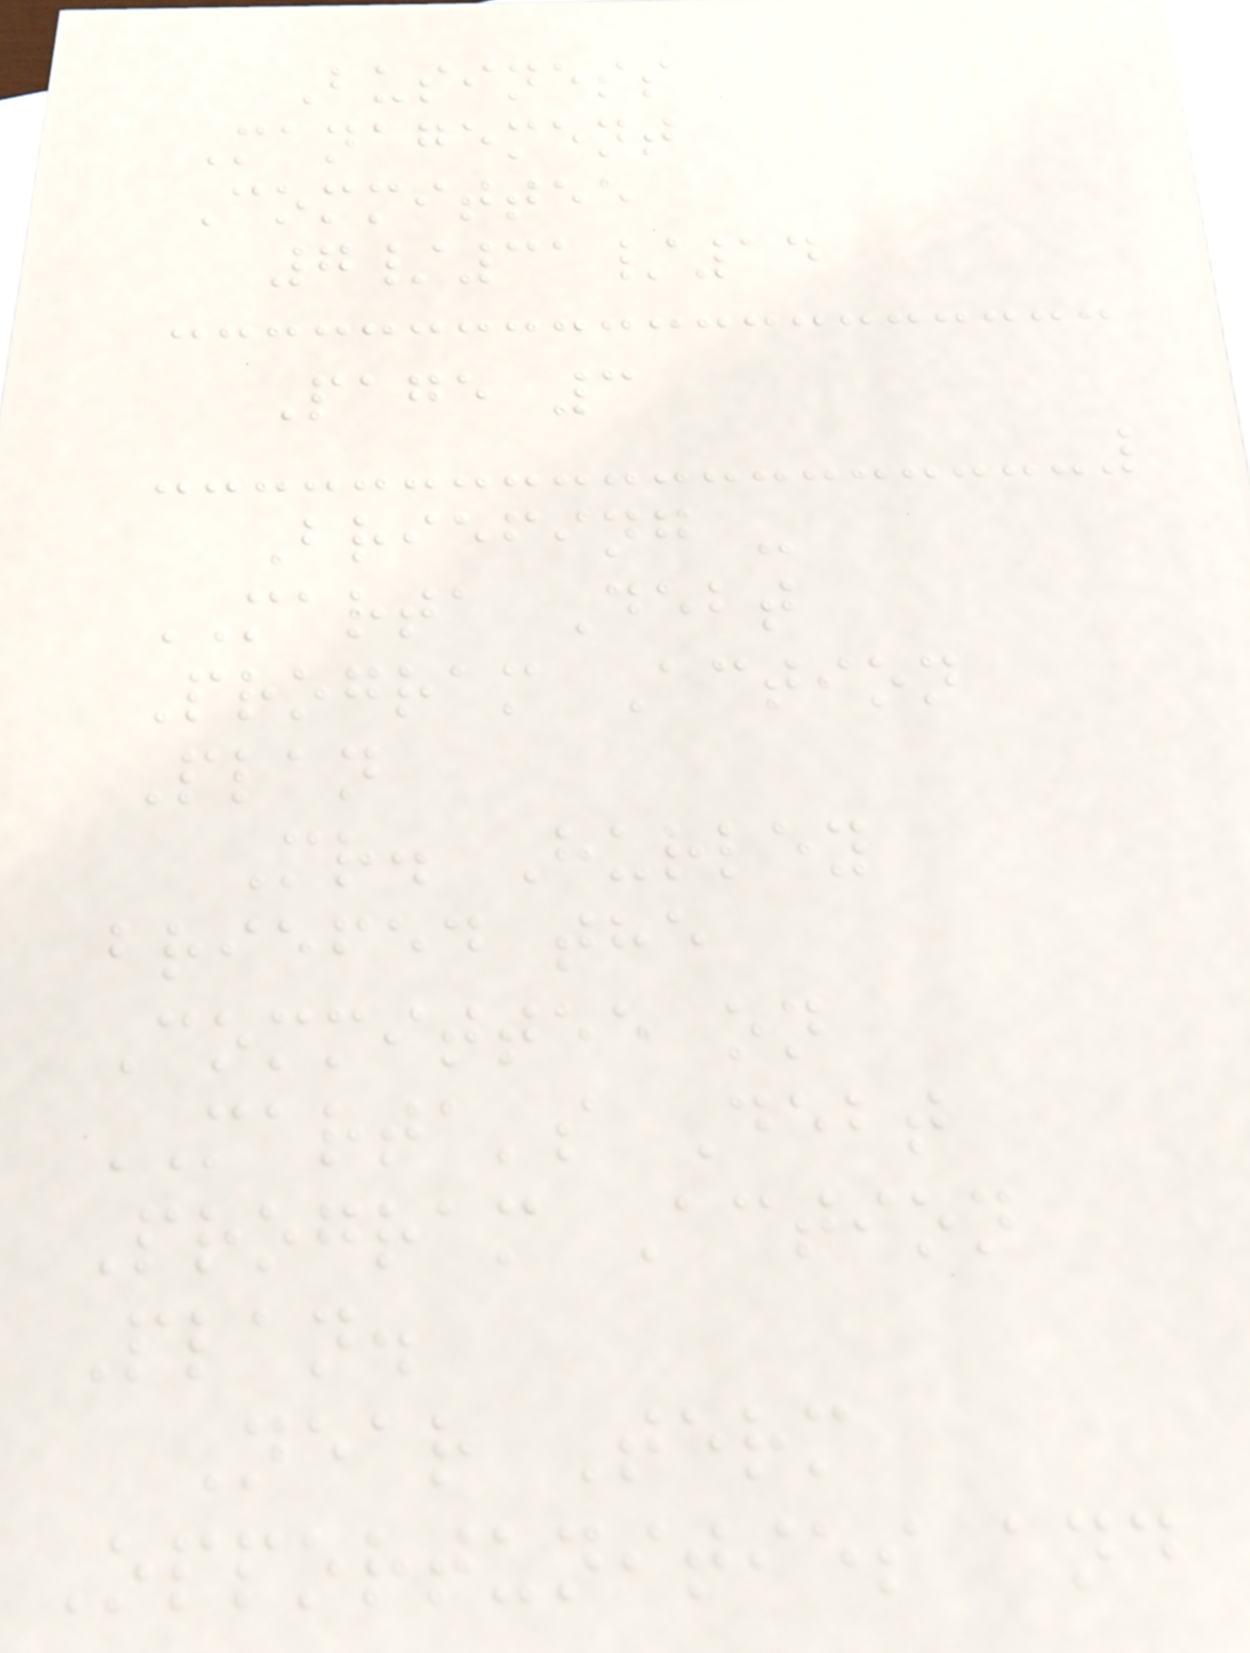Business
Management
Committee
7/31/14
Page 3
Briefing -
MARTA Debt
Program Action
Plan
Mr. Hurley
briefed the
Committee on
MARTA's Debt
Program Action
Plan.
Near Term
Opportunities and
